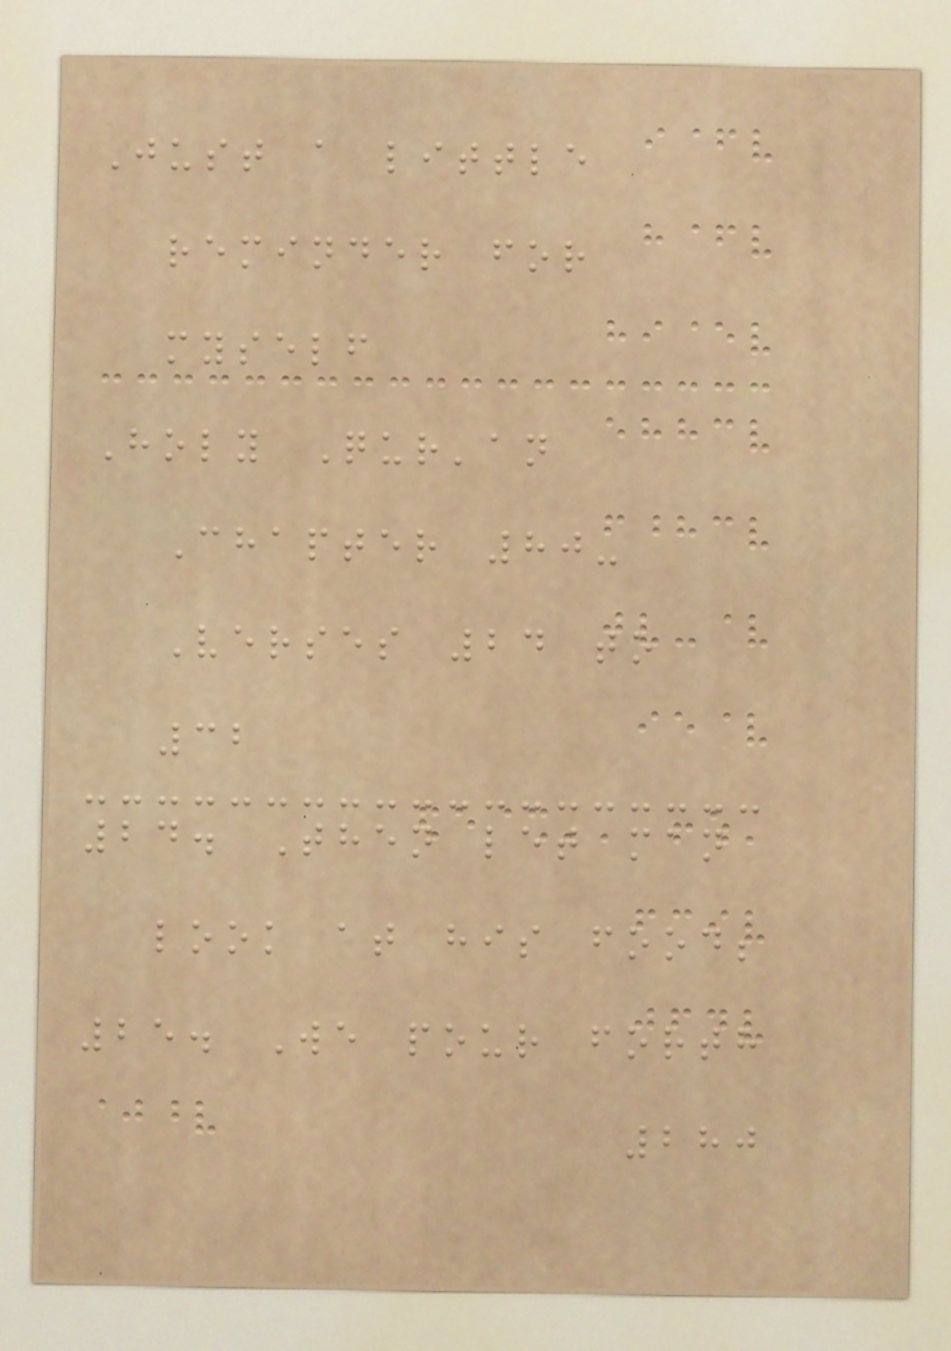Just a little
reminder for
myself
Holy Qur'an
Chapter 80-
Verses 24 to
32
24. Then let man
look at his food;
25. We pour forth
280
